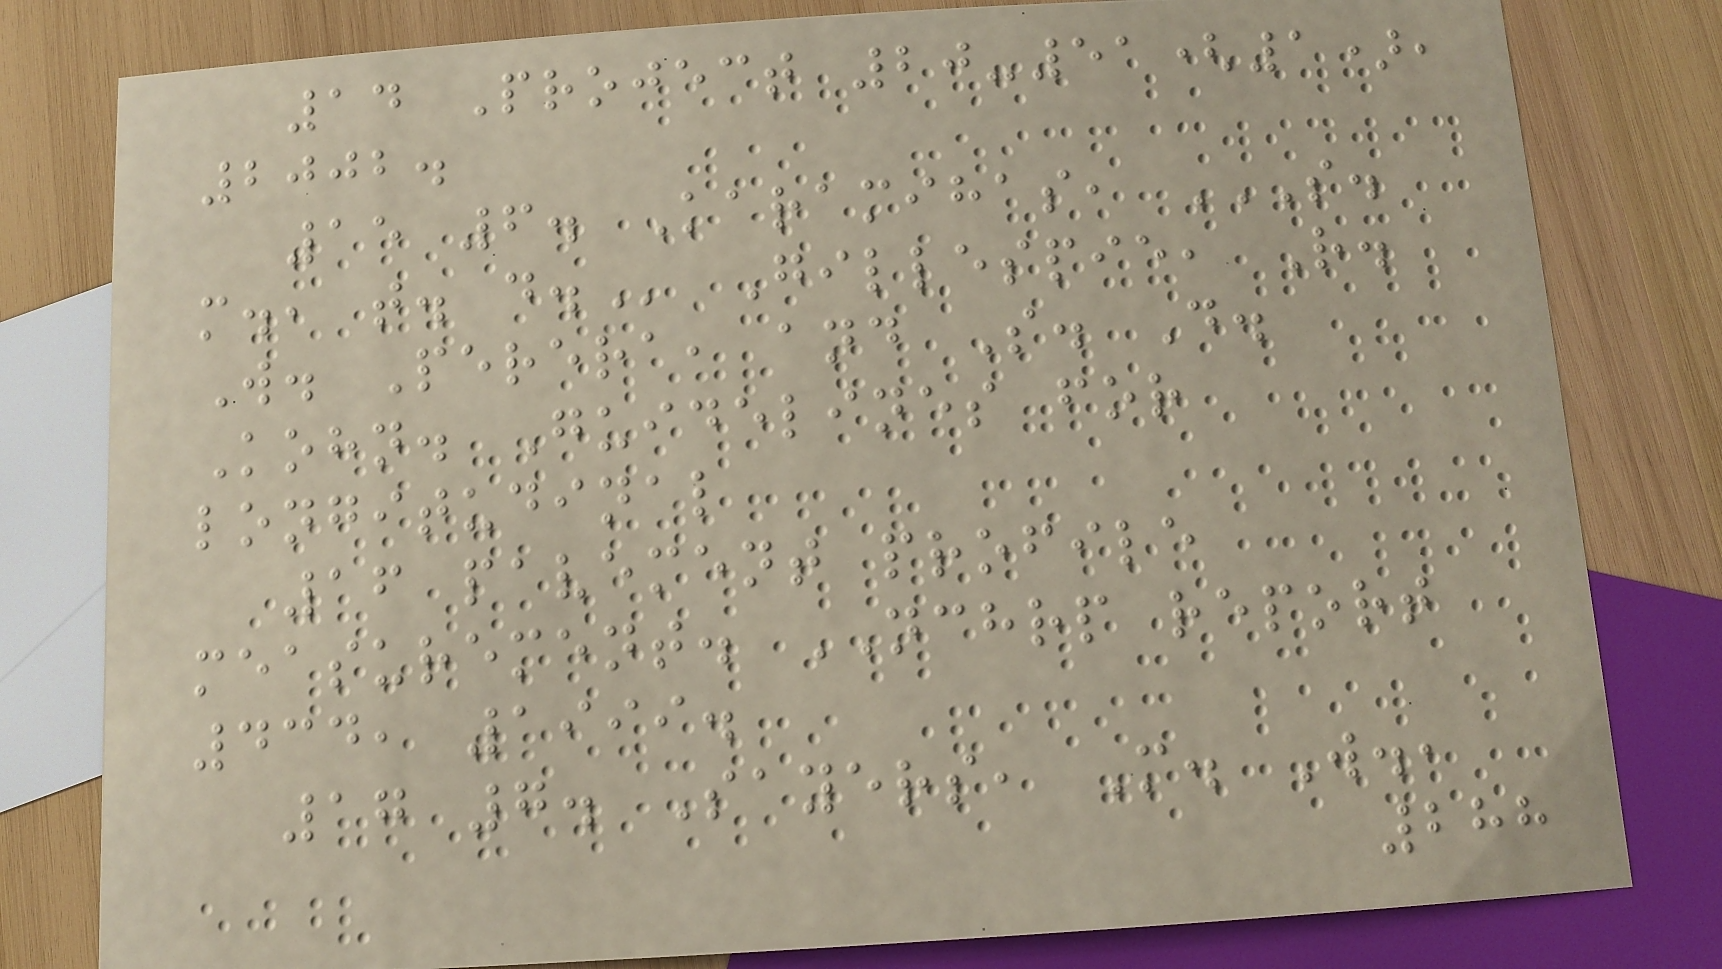14 Project 20-51(1),
2002.
15 6. Karamihas, S.
M., T. D. Gillespie, R.
W. Perera, and S. D.
Kohn. Guidelines for
longitudinal
16 pavement profile
measurement. NCHRP report
434, 1999.
17 7. Sayers, M. W.,
288
